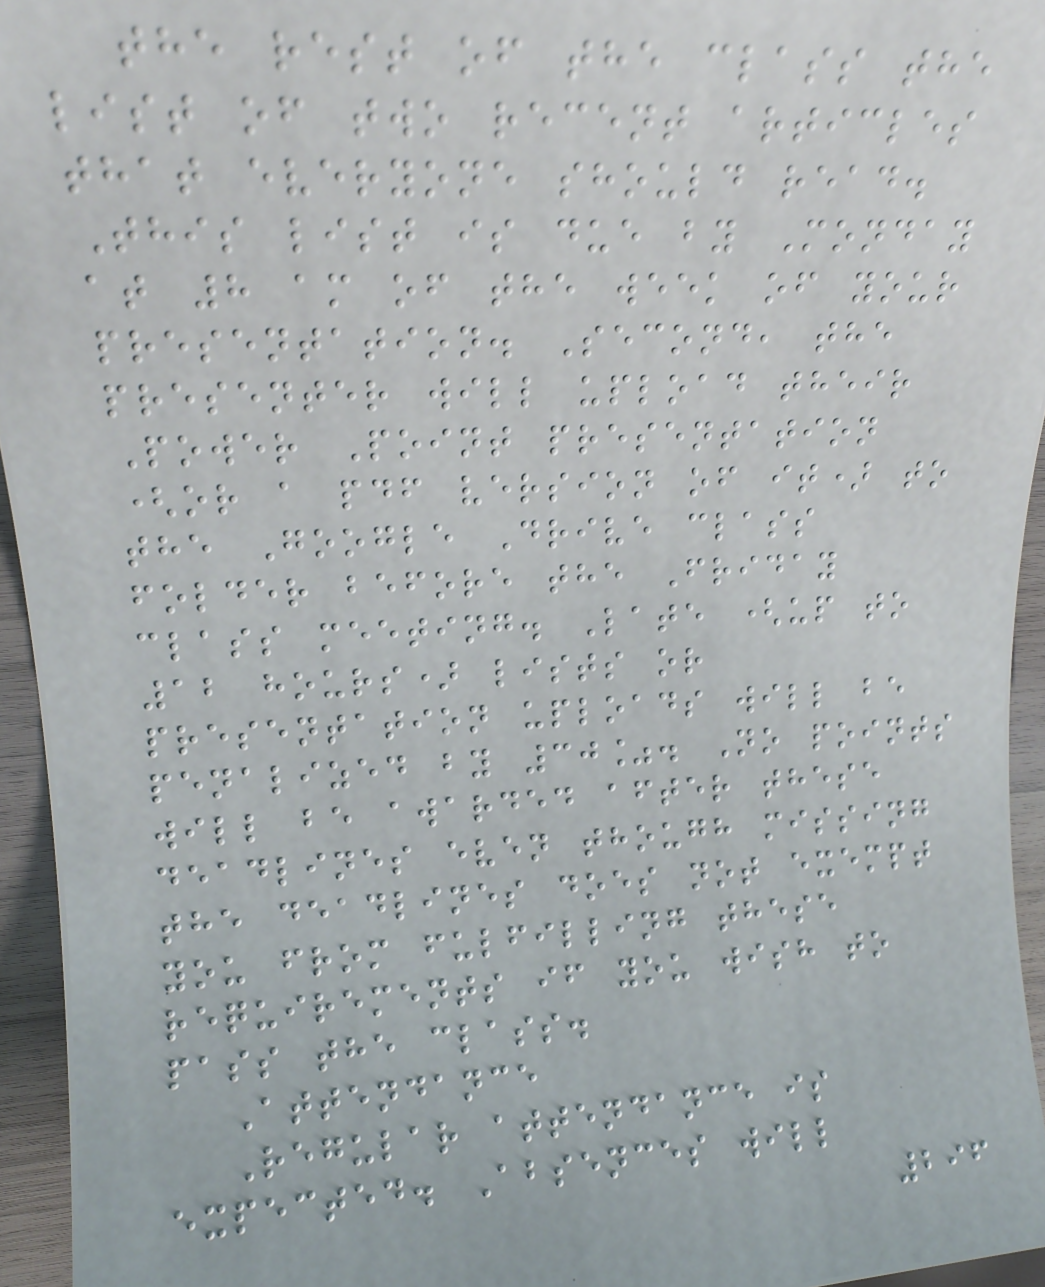the rest of the class the
list of two recent articles
that everyone should read.
This list is due by Monday
at 8 am of the week of your
presentation. Second, the
presenter will upload their
Power Point presentation
(or a pdf version of it) to
the Google Drive class
folder before the Friday
class meeting. Late (up to
12 hours) lists or
presentation uploads will be
penalized by 30%. No points
will be awarded after these
deadlines even though missing
the deadlines does not exempt
you from fulfilling these
requirements if you wish to
pass the class.
Attendance
Regular attendance is
expected. Absences will
296
